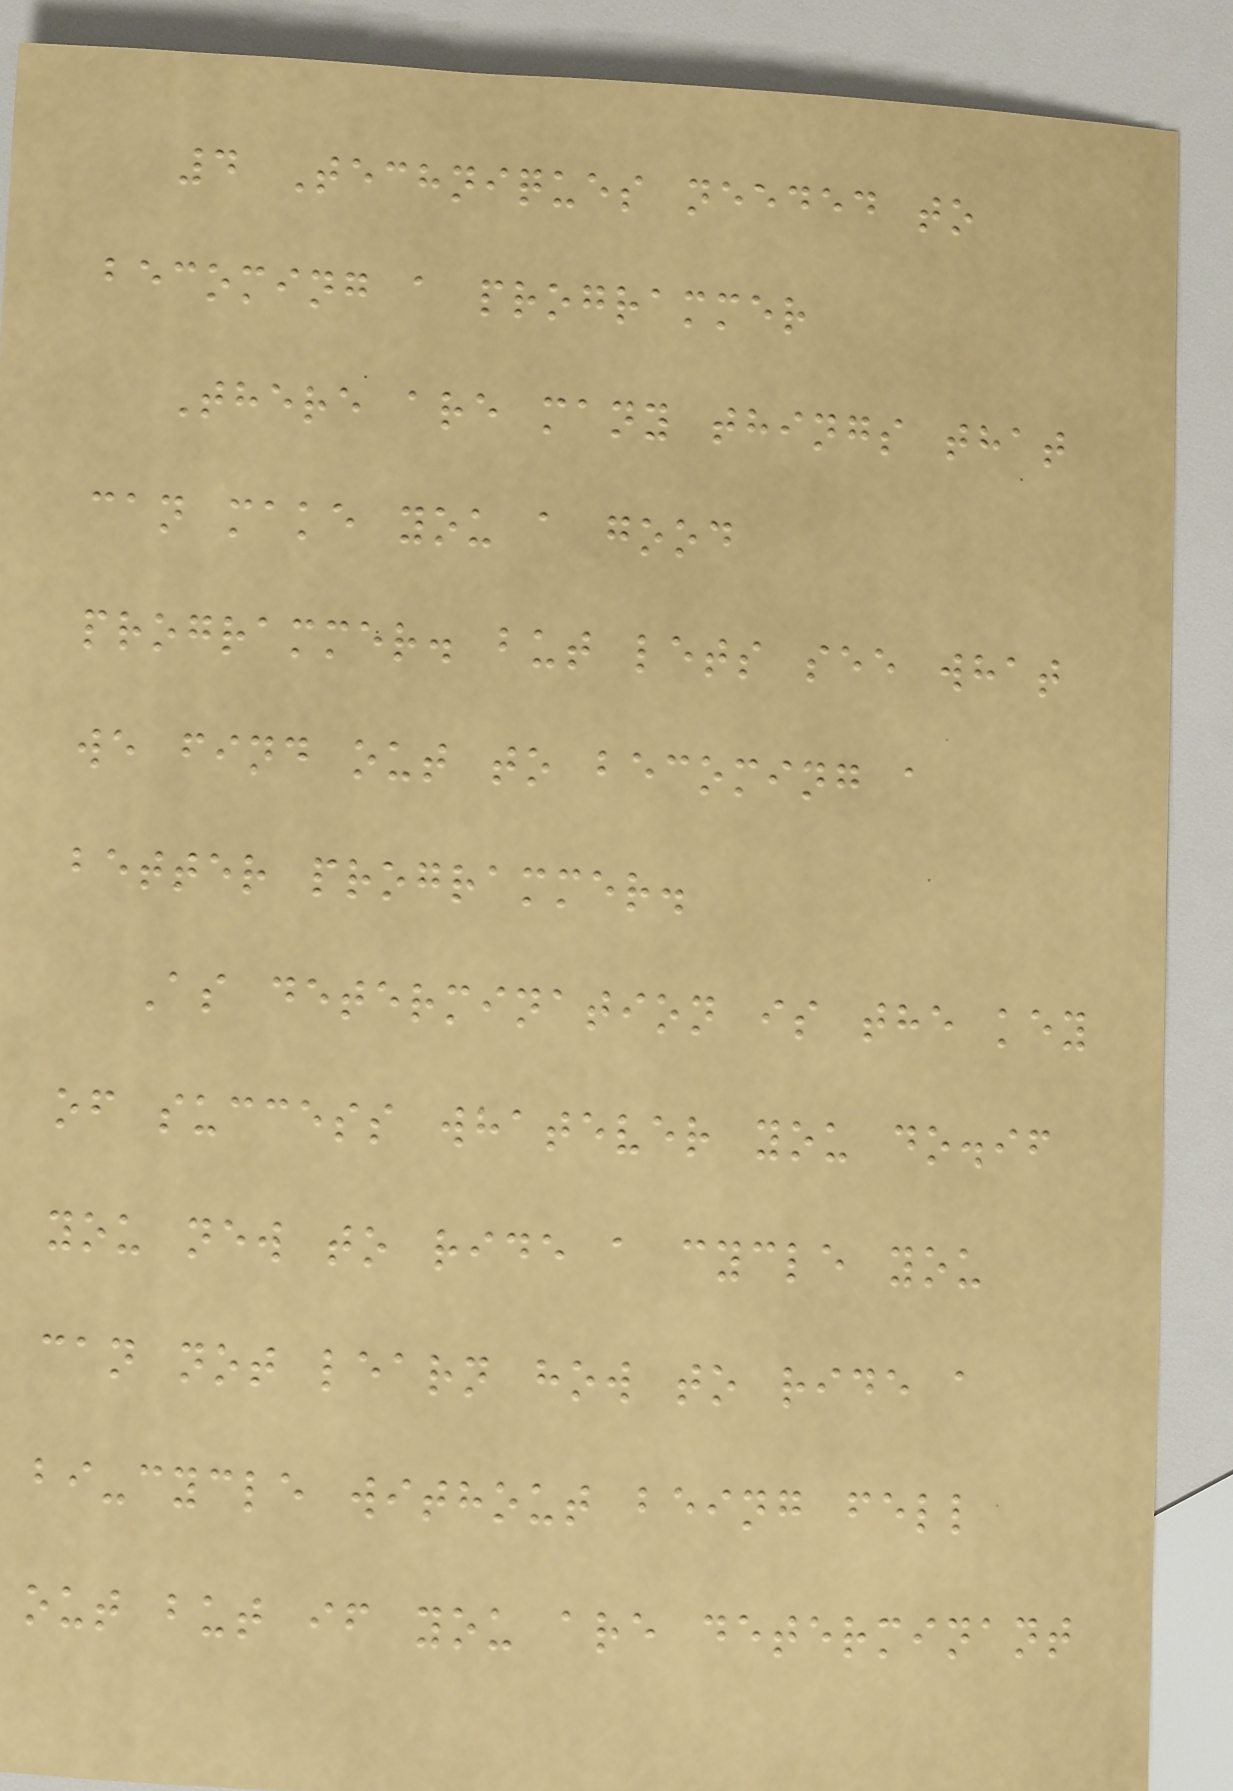4 Techniques needed to
becoming a programmer
There are many things that
can make you a good
programmer. but lets see what
we find out to becoming a
better programmer.
As determination is the key
of success whatever you do.if
you new to ride a cycle you
can not learn how to ride a
bi-cycle without being fell
out but if you are determinant
